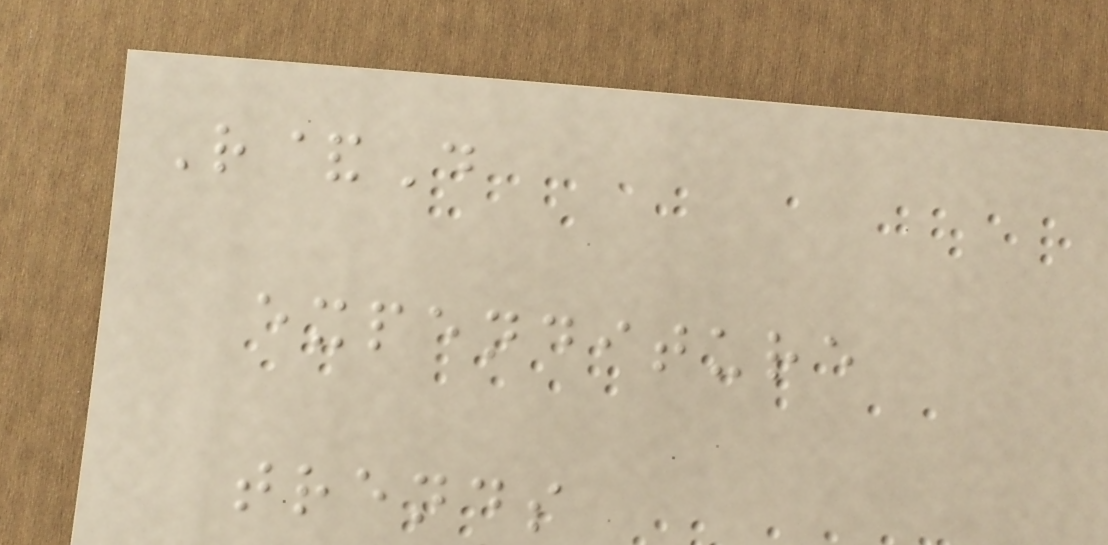R&D
expenditure
trends
